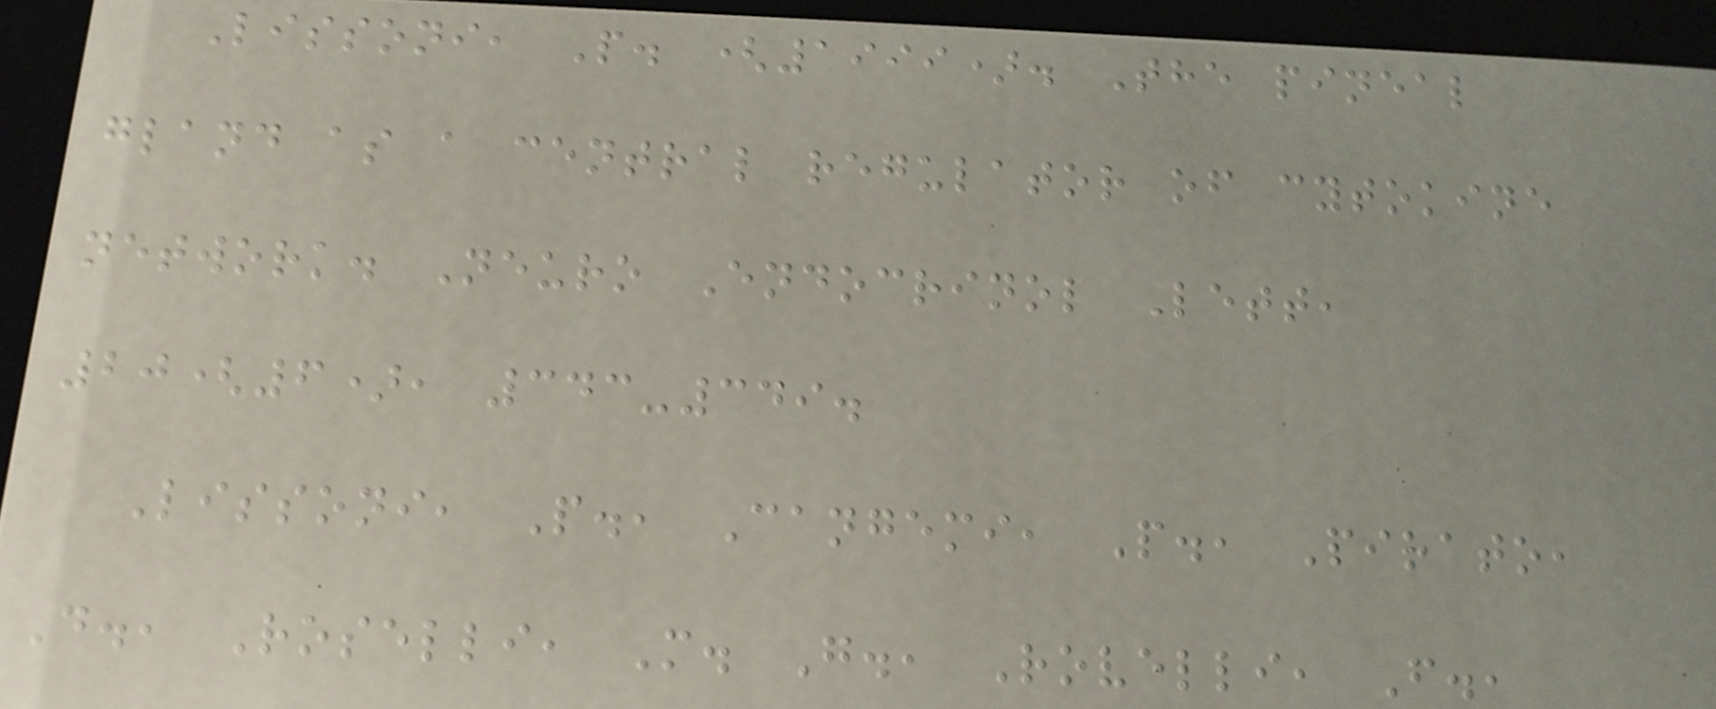Lissoni, P. (1999). The pineal
gland as a central regulator of cytokine
network. Neuro Endocrinol Lett,
20(6), 343-349.
Lissoni, P., Cangemi, P., Pirato,
D., Roselli, M. G., Rovelli, F.,
